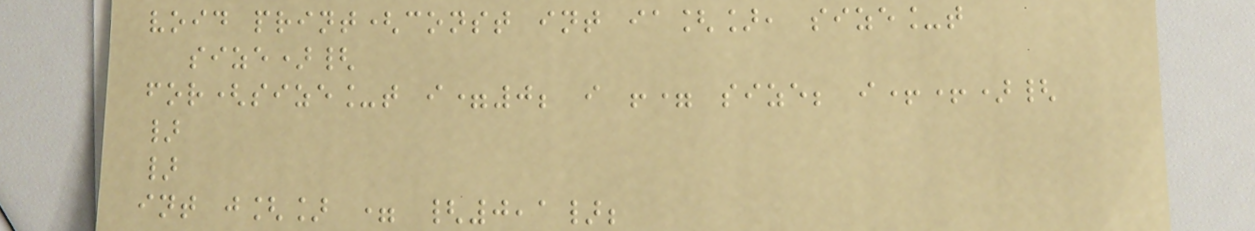void print(const int ia[], size_t
size){
for(size_t i=0; i != size; i++){
}
}
int j[] = {0,1};
